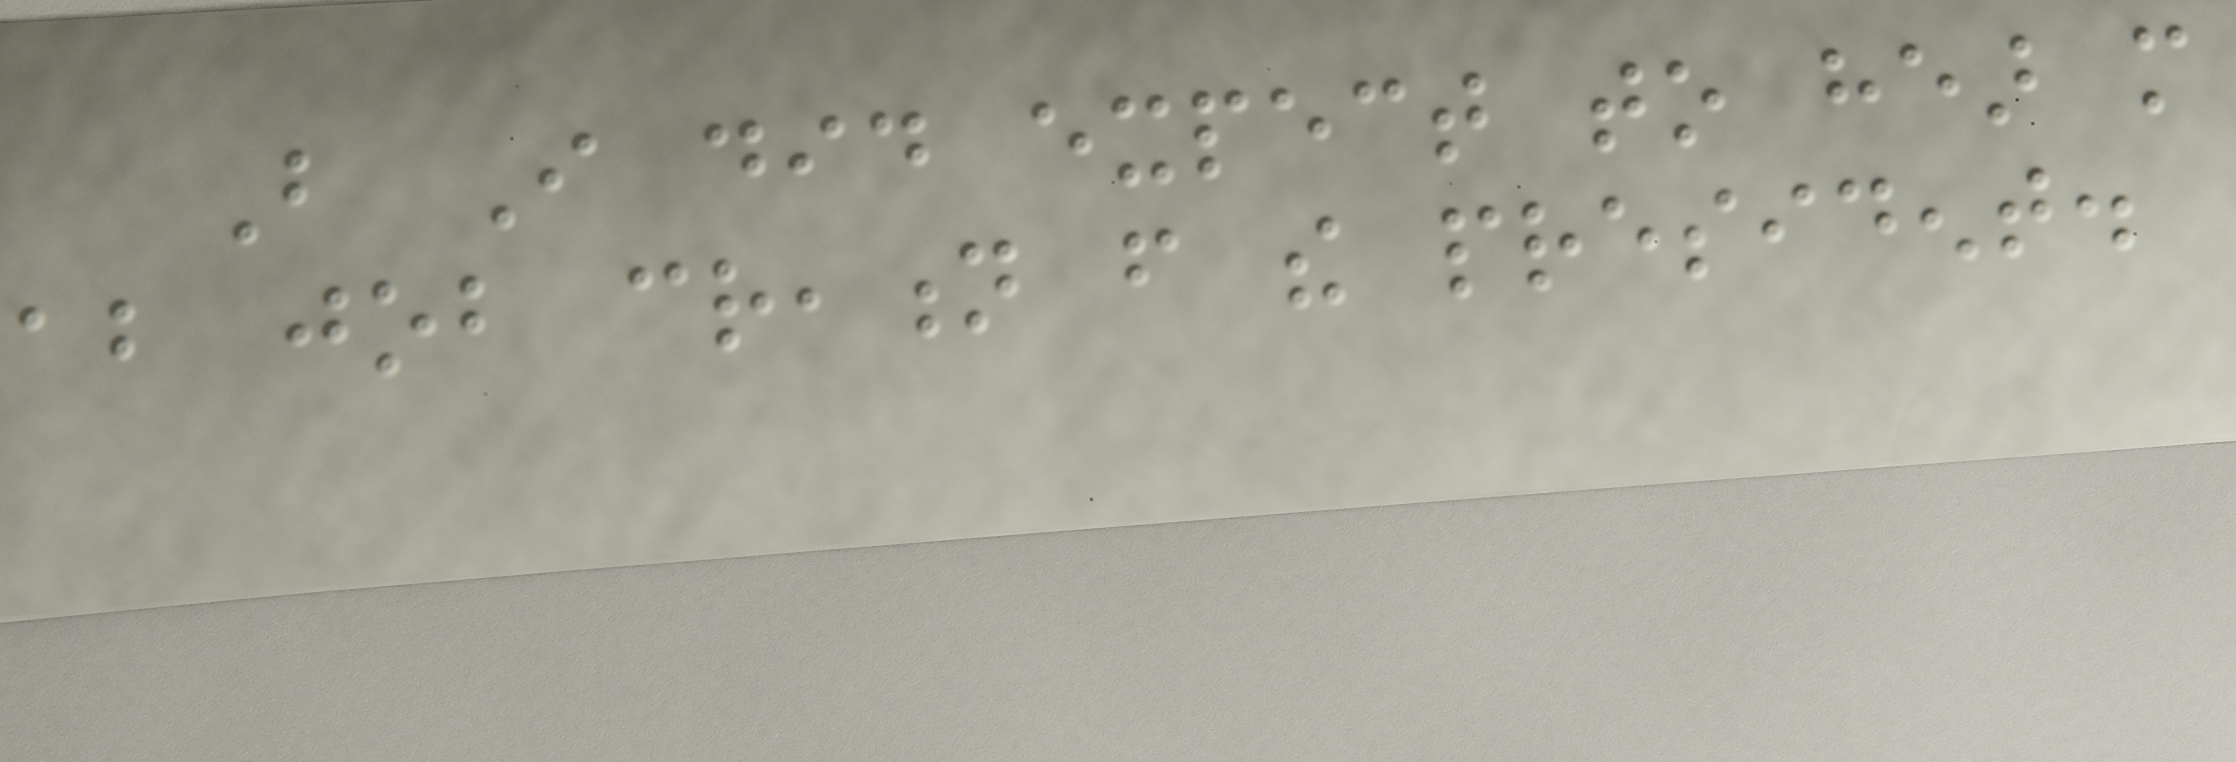But I did expect to hear more
about job creation from the president.
